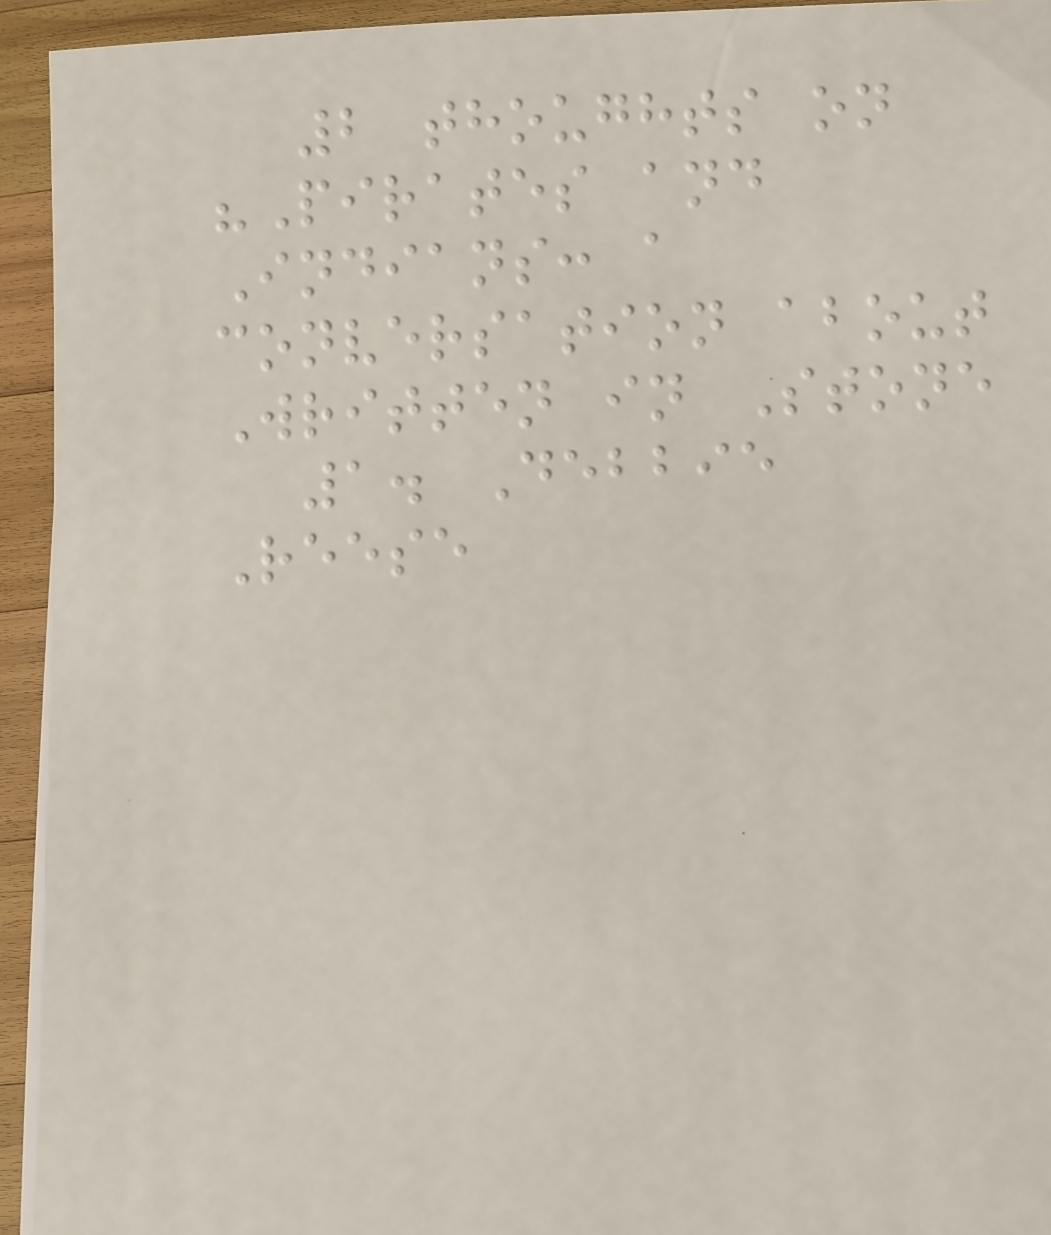2 thoughts on
"Pirates and
Indians: a
conversation about
Written in Stone
1. Debbie
Reese
